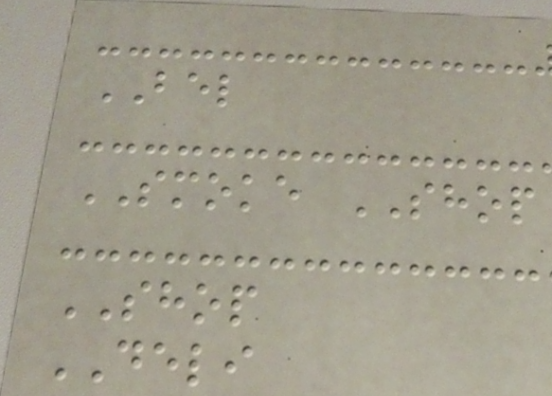BEL
SMOKE SHOP
SHOP
DELI
